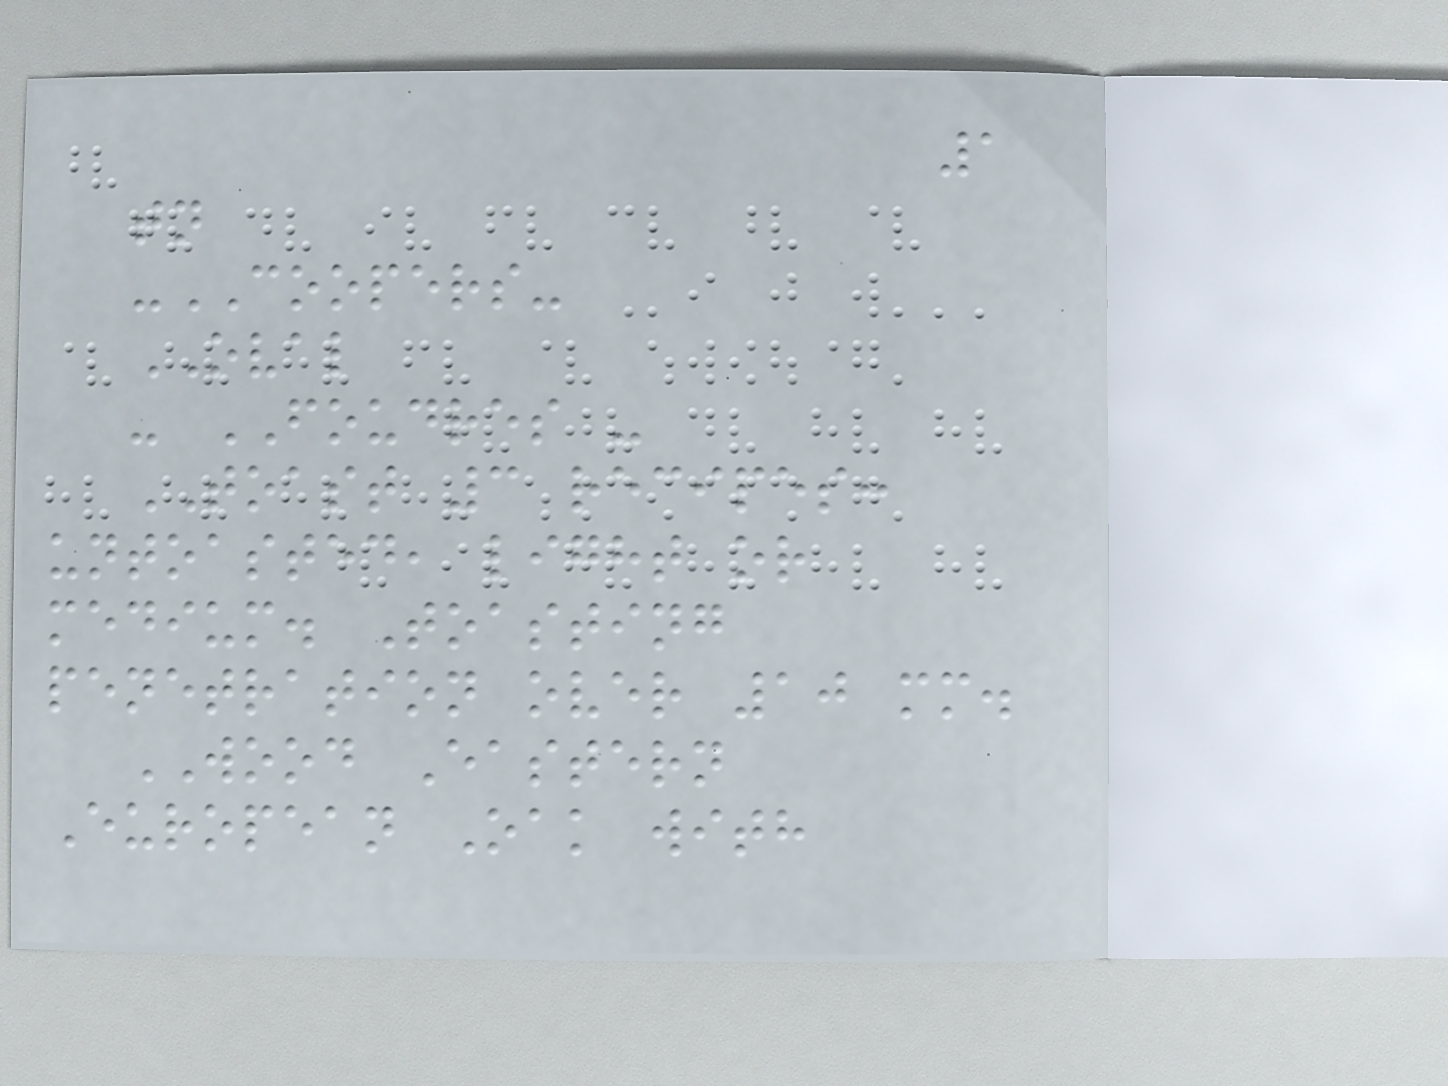1
tn
-COOPERS-
OVAL
- FOUDRES -
TOAST 3 recipes:
untoasted, light or
medium. Toasting
penetration over 10 mm.
WOOD Eastern
European Oak with
